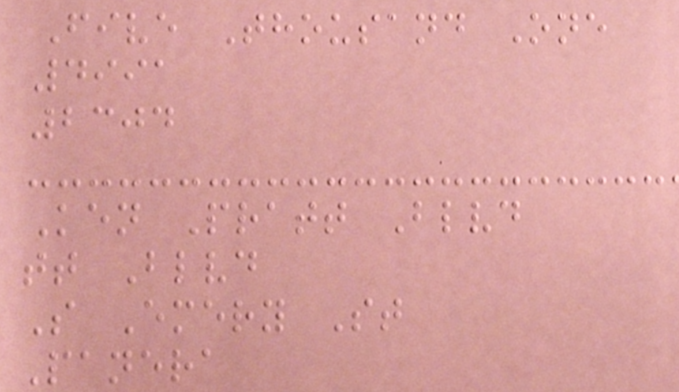Five Thousand One
4991
2304
Ken Pratt Blvd
tt Blvd
S Emery St
Panera
